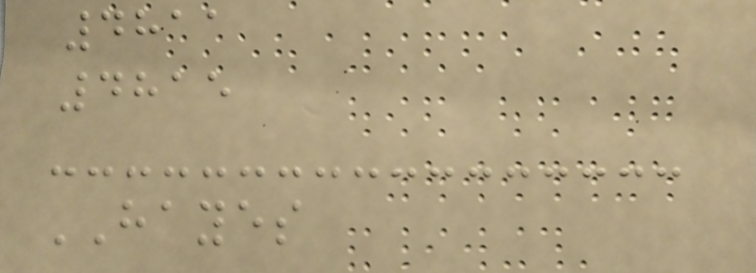4811
4815
HAYES
